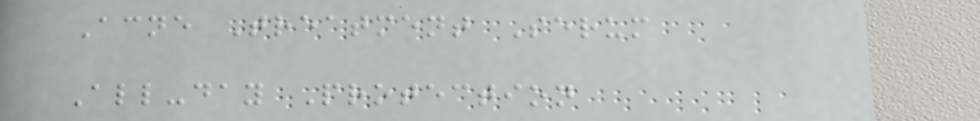Acne Treatment Serum
All-day Protection
